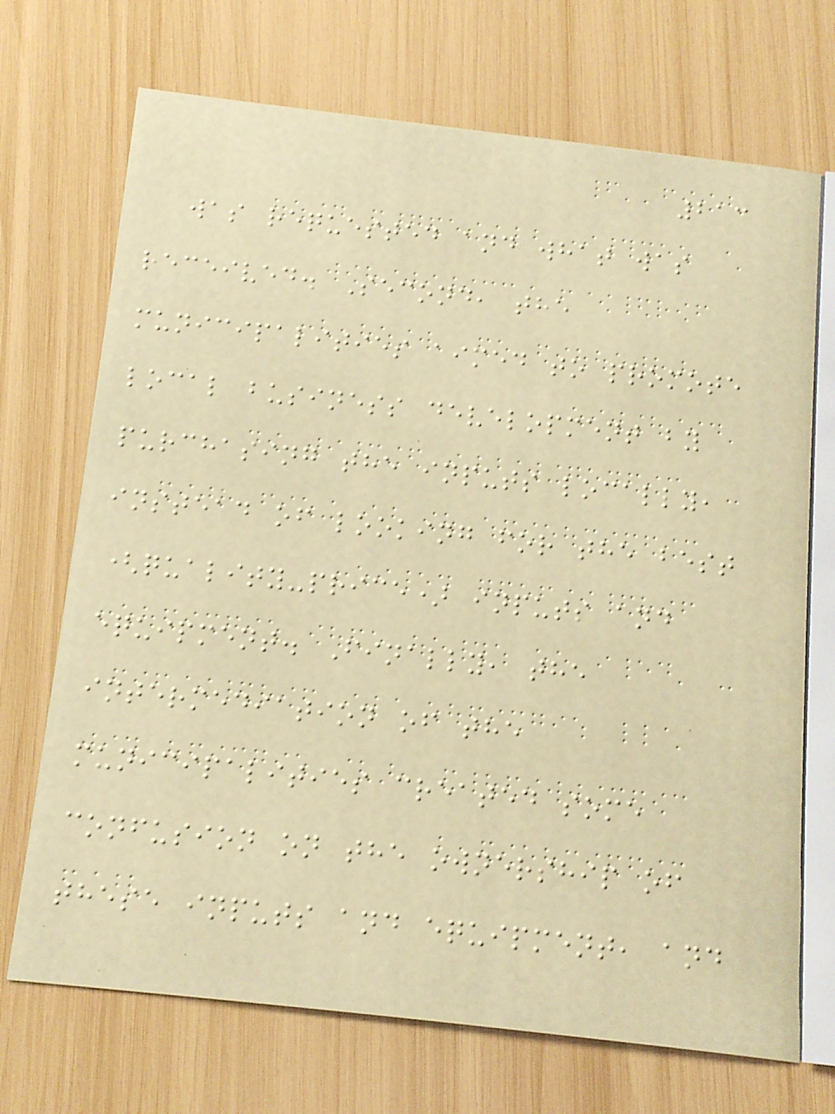213
was requested and what was
received. Second, the
municipalities aimed to promote
local business development by
purchasing the inputs locally,
instead of looking for the best
(quality-price) inputs and
equipment. Finally, the
intermediation of the
municipalities created some
confusion on the ownership of
these inputs and equipment, and
